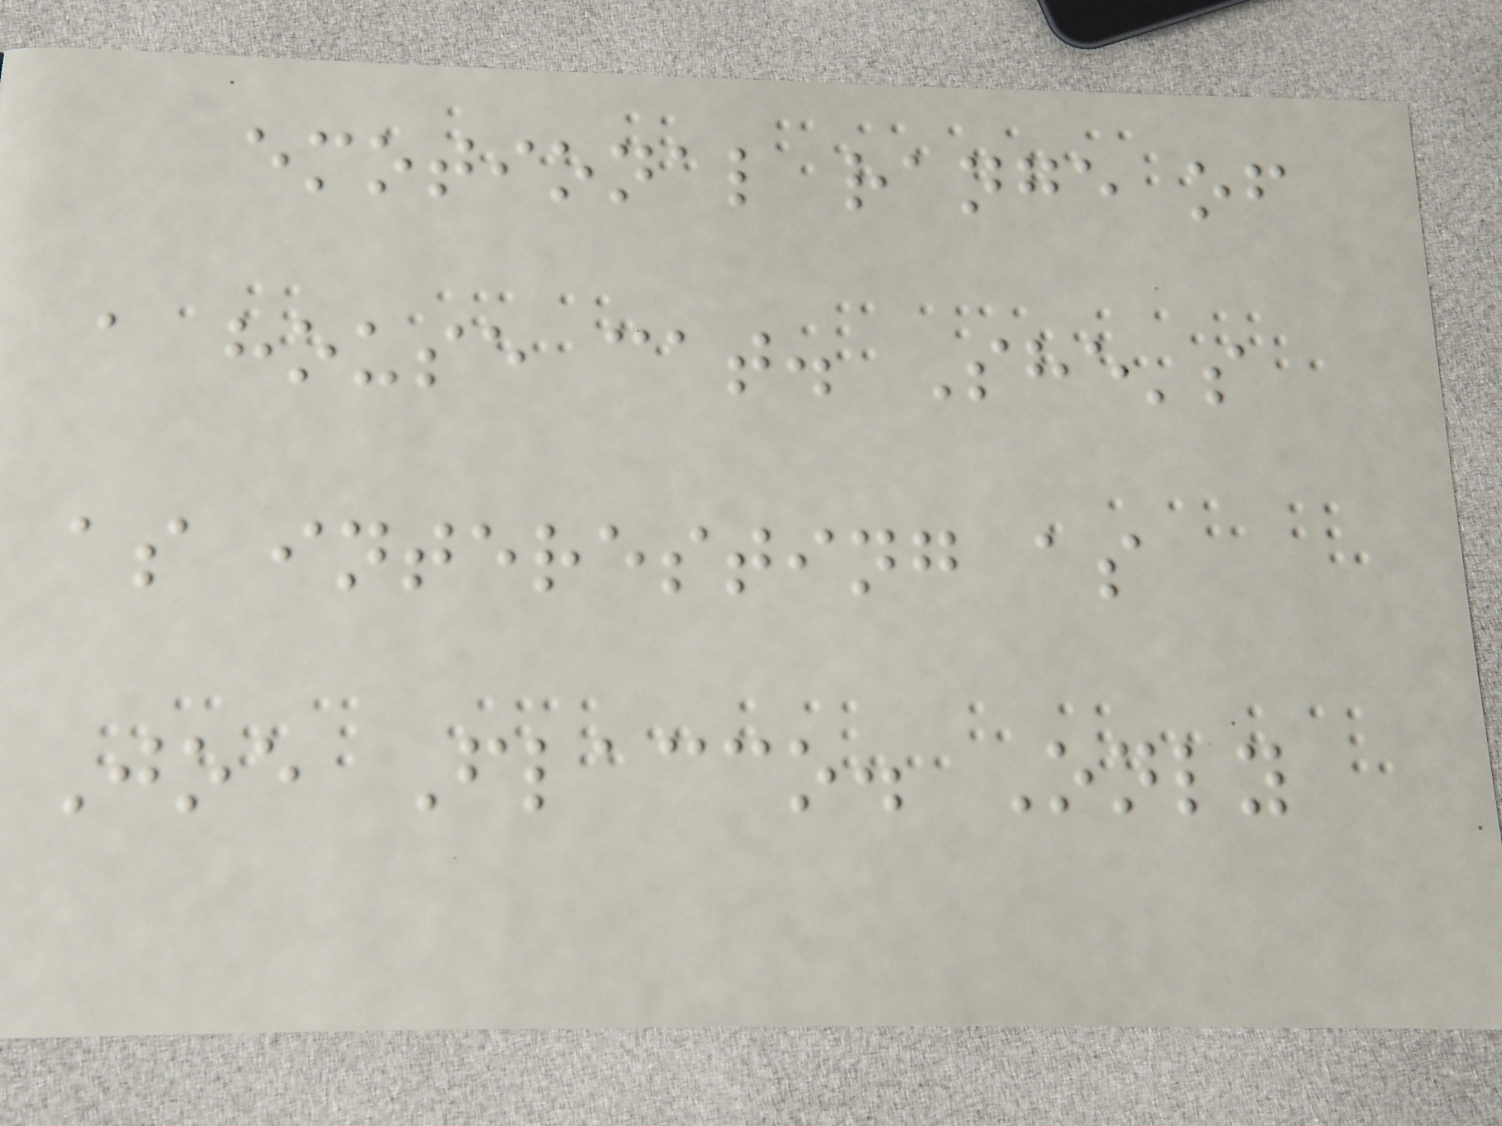emotional range of
a house cat. She's
as interesting as
Joe Flacco. Only
